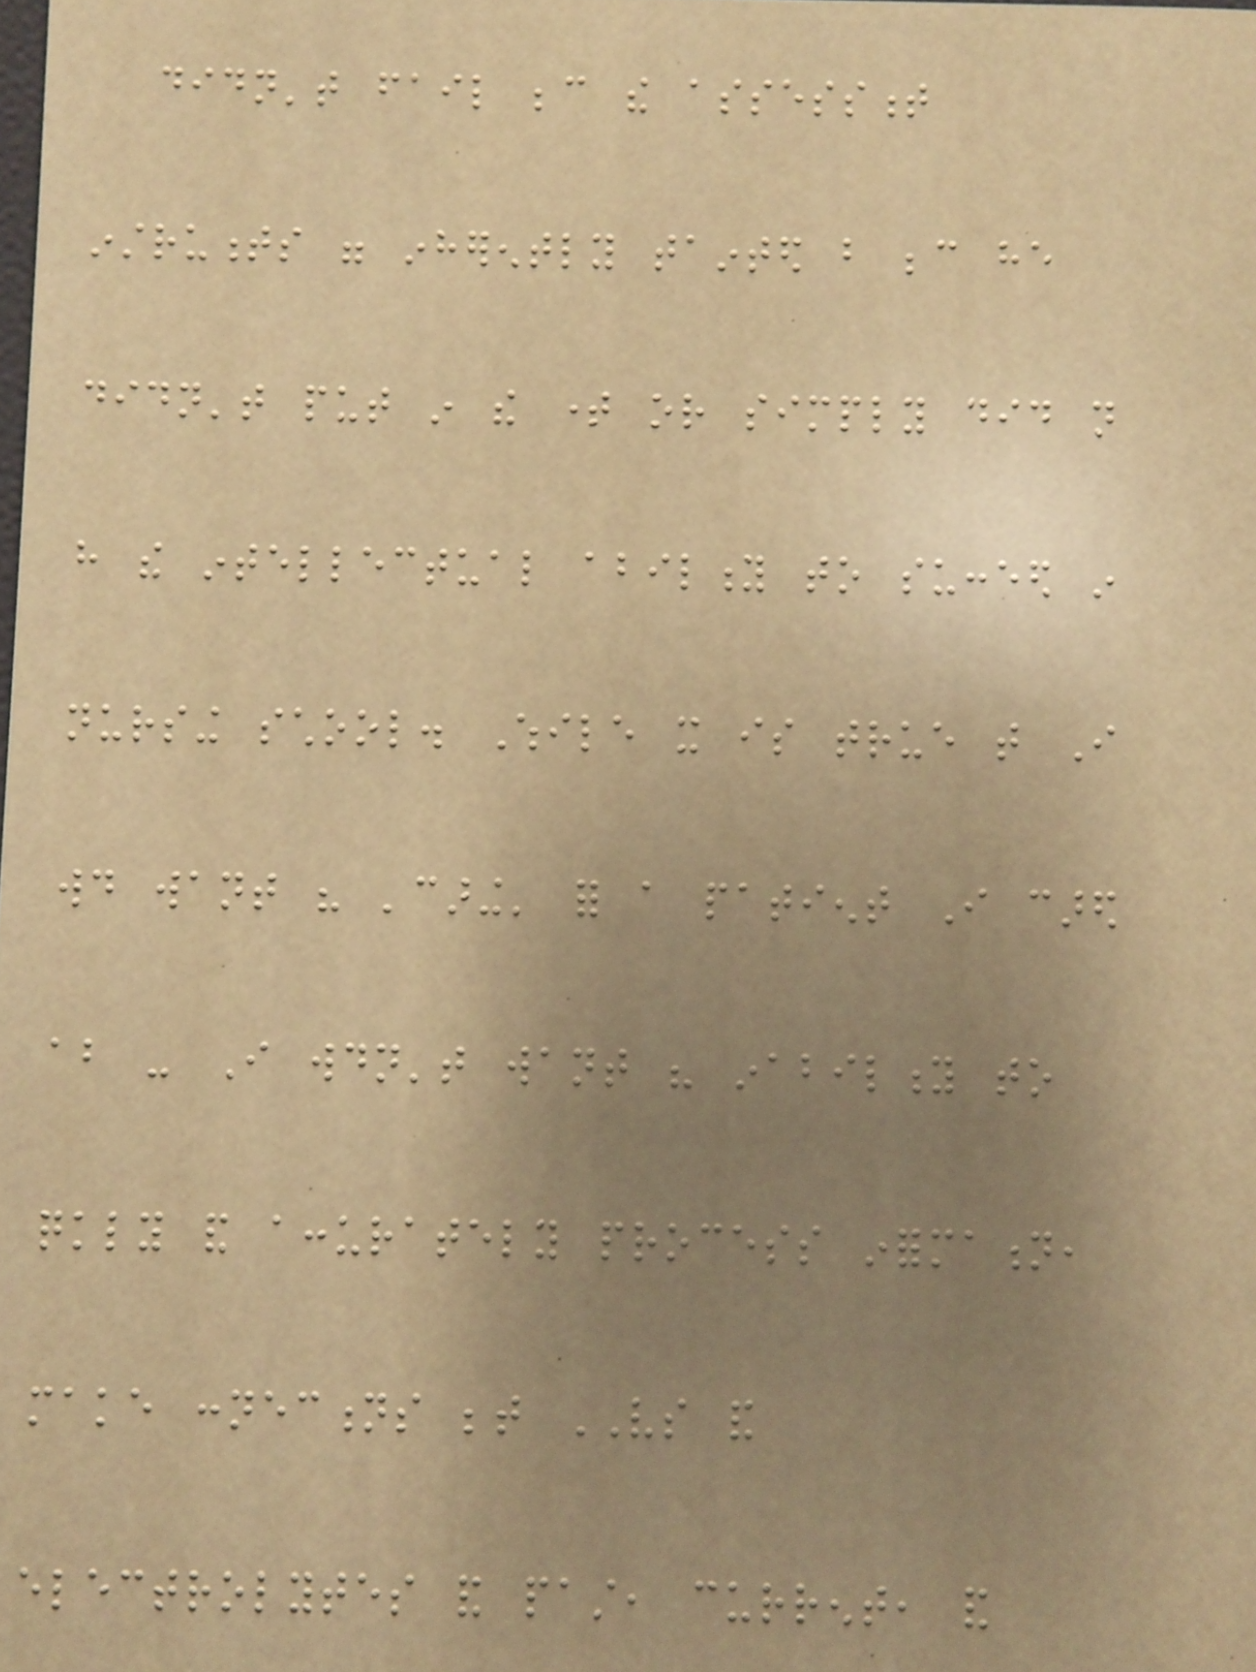didn't fail because the assessment
instruments were inherently tainted but because he
didn't put in the time or simply did not
have the intellectual ability to succeed in
nursing school. While it is true that I
would want his 'caring' for a patient I cared
about - I wouldn't want his inability to
quickly and accurately process information,
make connections between VS and
electrolytes and past, current, and
